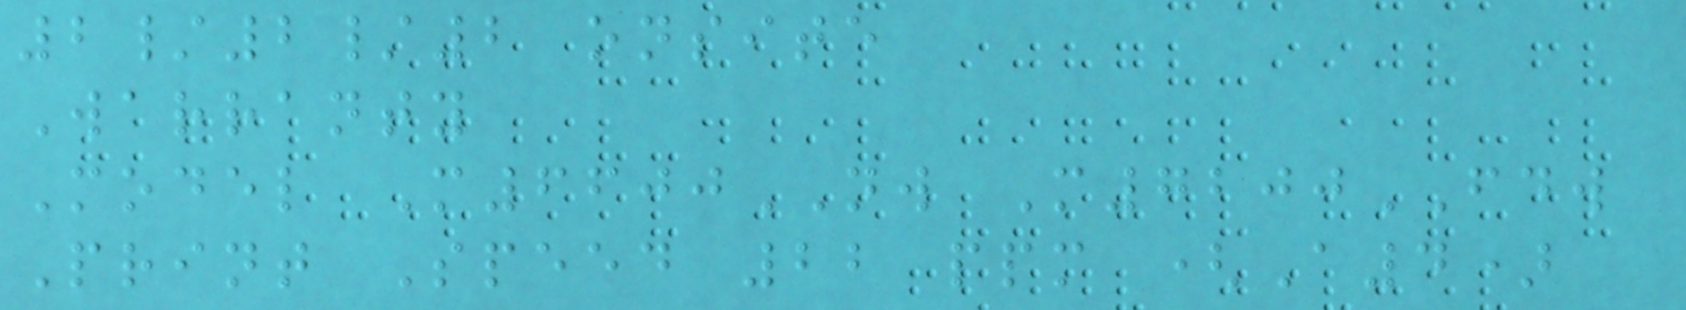2/2/2 onsite
Warranty
Model M6600NW M7200FDW
Print Speed 22 ppm (A4)
